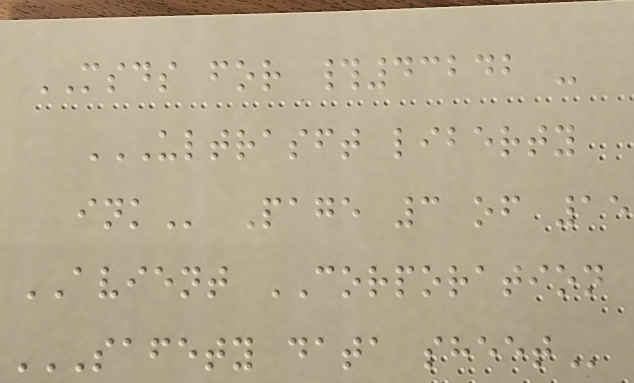MSDS for #43242 -
ULTRASFT LIBERTY
INK Page 3 of 15
AVIENT CORPORATION
SAFETY DATA SHEET
